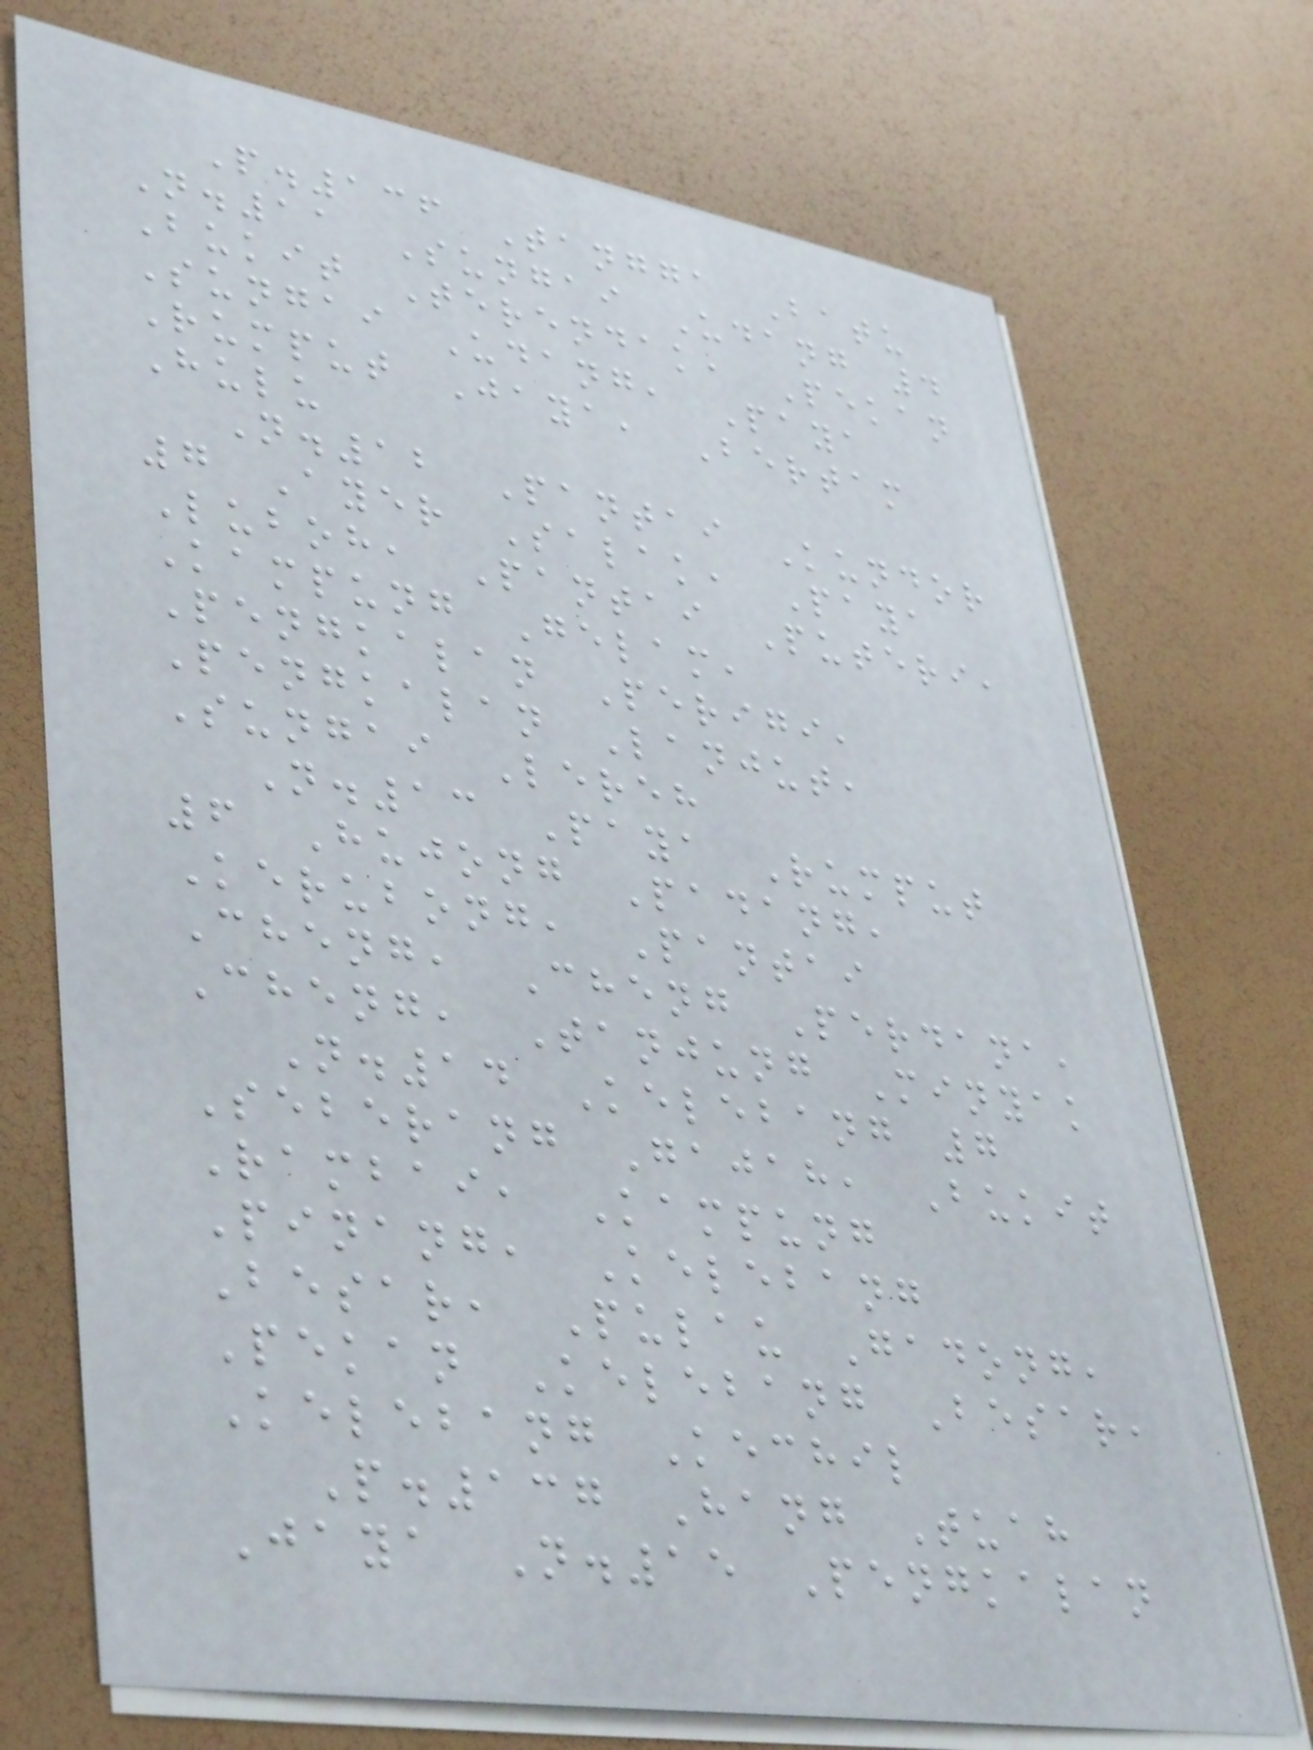P.136 Tangga Batu
N.11 Sungai Udang 4
Bukit Terendak, Pekan
Sungai Udang, Paya
Rumput Jaya, Bertam
Hulu
N.12 Pantai Kundor
7 Ayer Salak, Paya
Luboh, Pantai Puteri,
Kampung Gelam,
Pengkalan Perigi,
Pengkalan Lanjut,
Sungai Lereh
N.13 Paya Rumput
6 Hujong Padang,
Kerubong, Pantai
Cheng, Cheng Perdana,
Cheng, Tanjung Minyak
N.14 Kelebang 7
Seberang Gajah, Bukit
Rambai, Kampung
Pinang, Kelebang
Besar, Pulau Gadong,
Pekan Kelebang Besar,
Kelebang Kechil
P.137 Hang Tuah
Jaya N.15 Pengkalan
